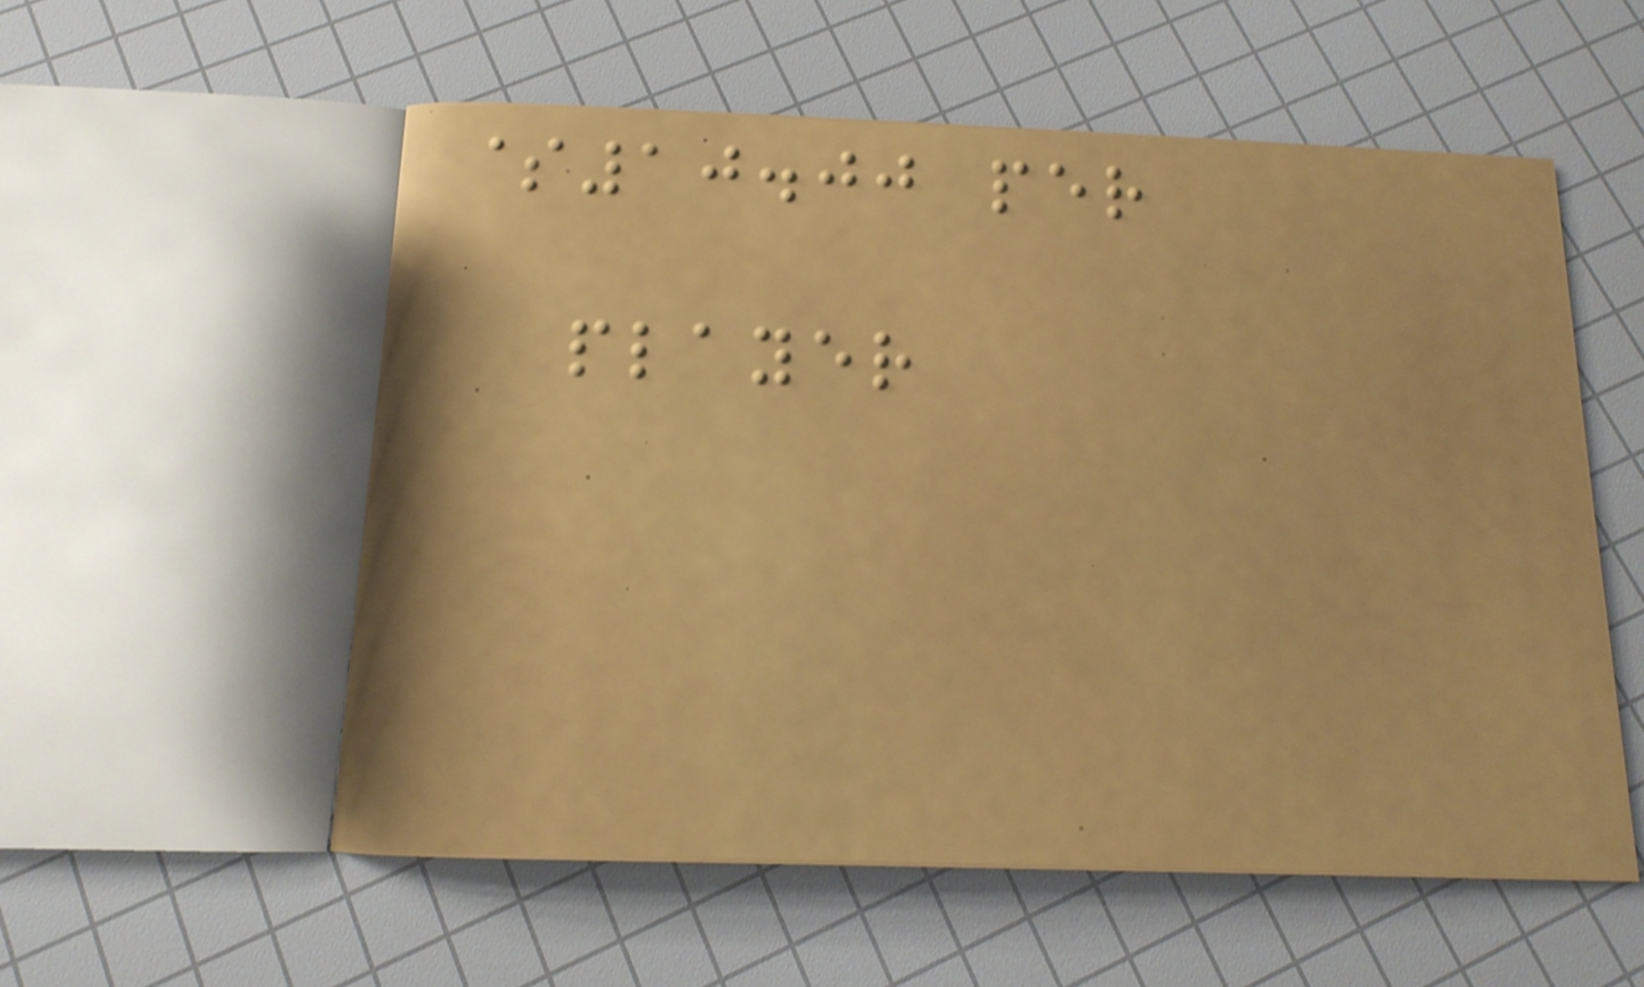$10.00 per
player
